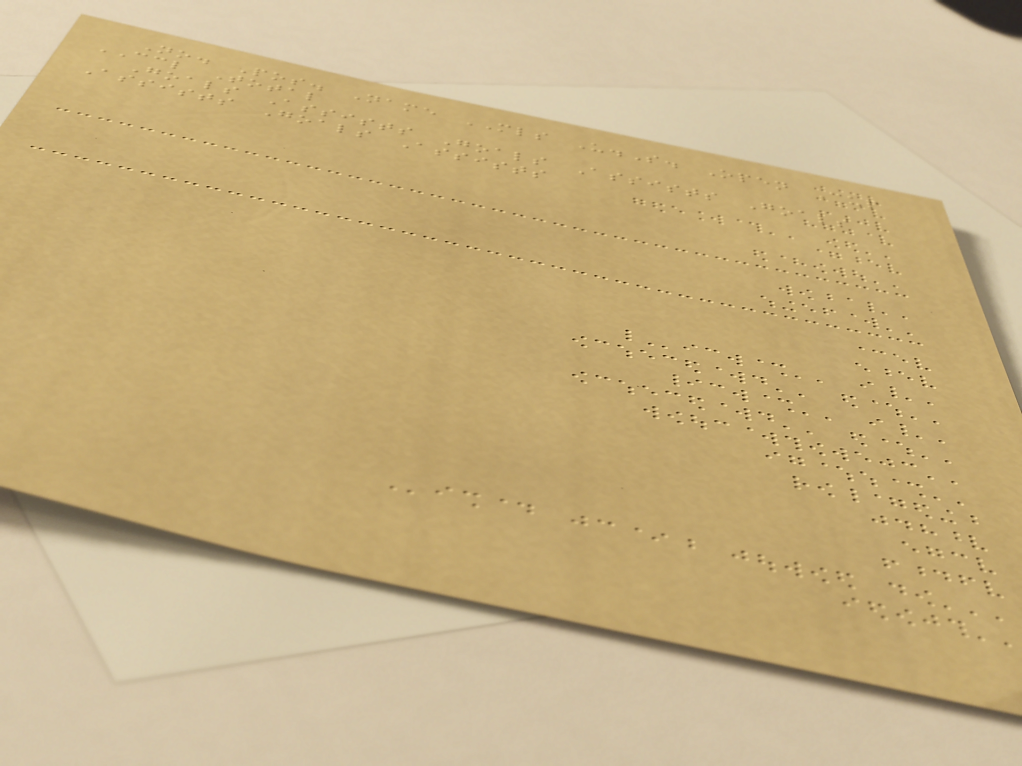No. Pos. Name MLS U.S. Open Cup
CCL Total
Goals Assists Goals Assists Goals
Assists Goals Assists
